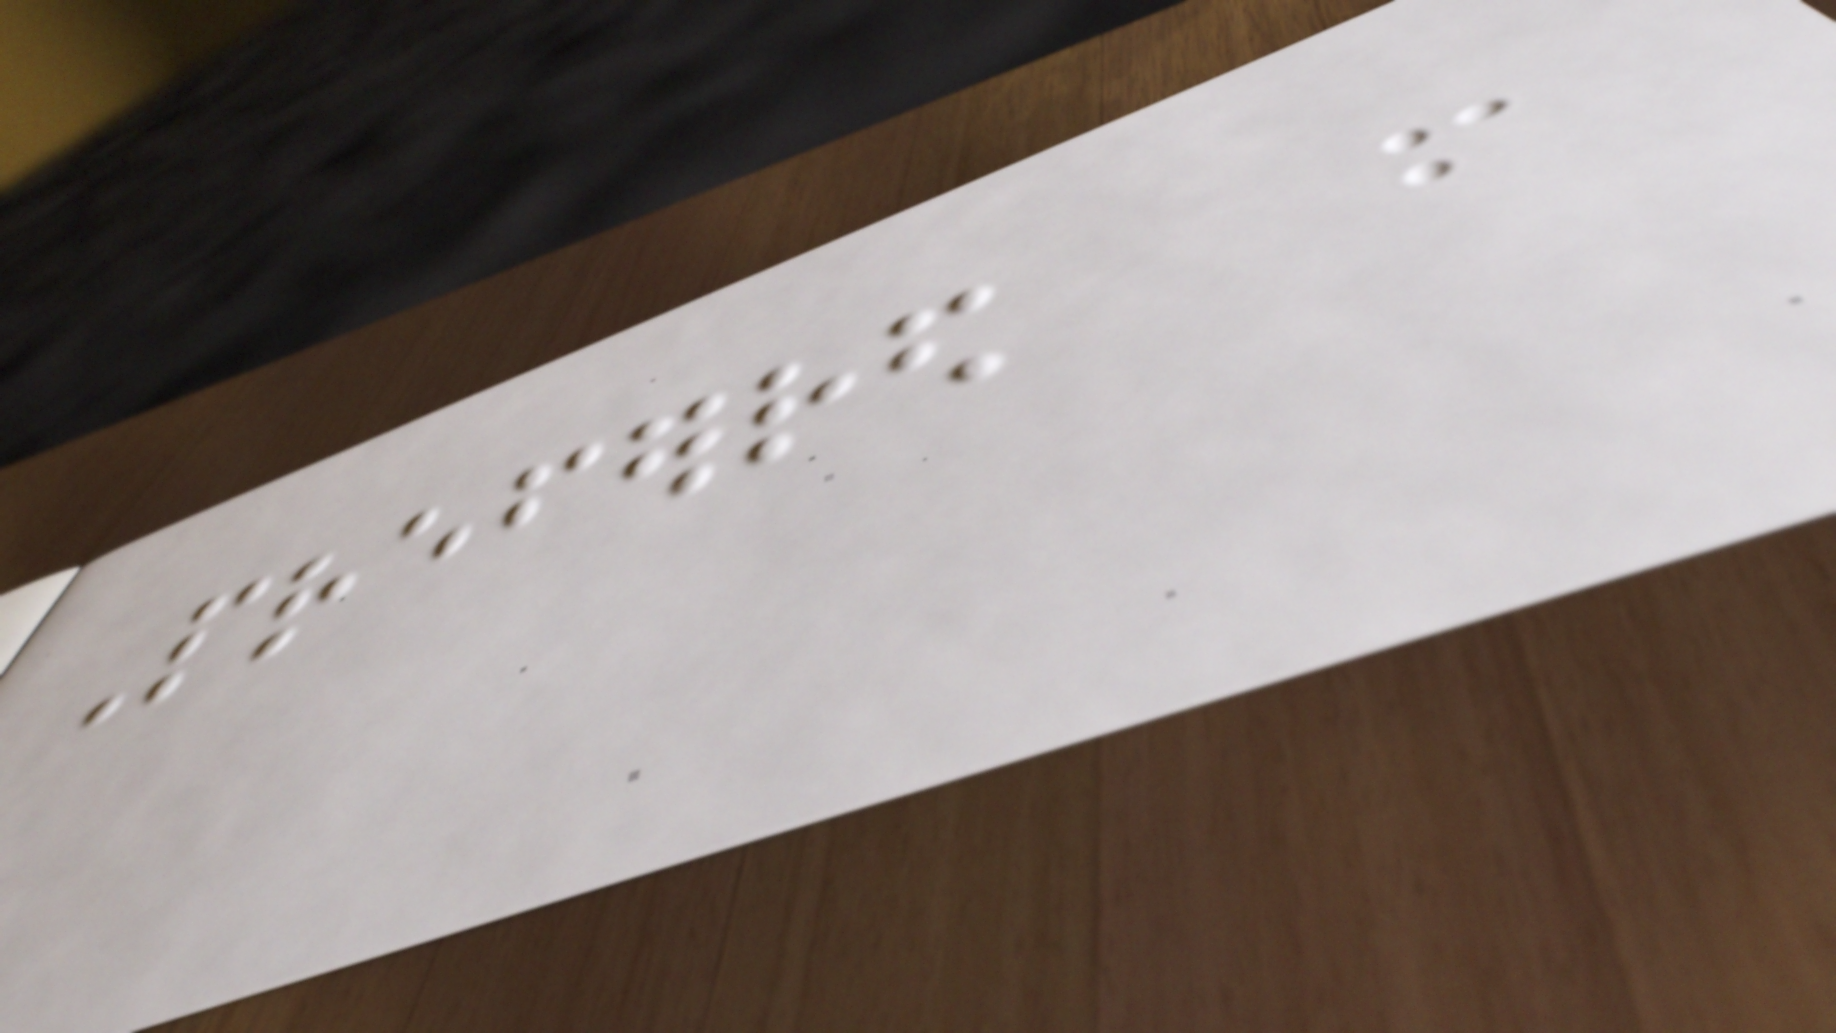Preferred
